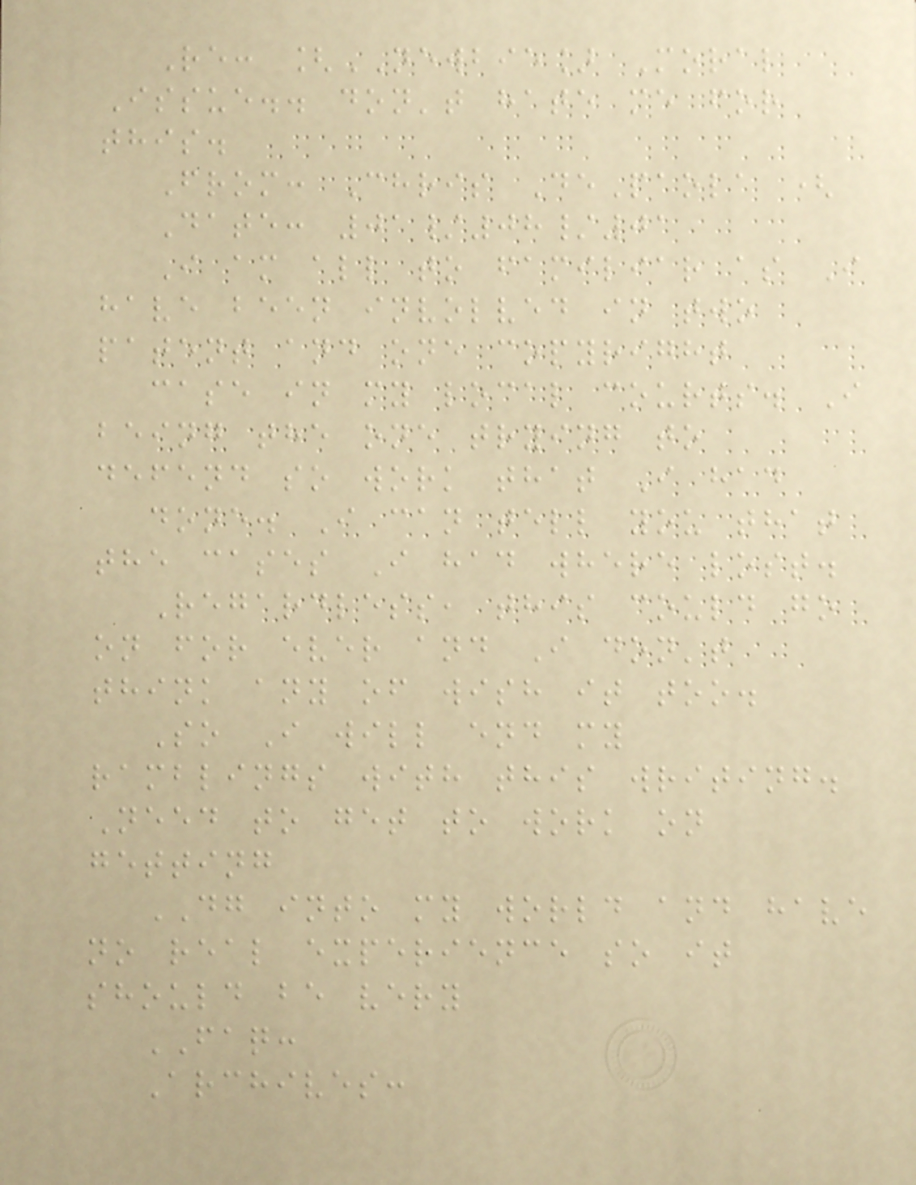Re: [NEWBIE] Moral
Issue.. don't hate me for
this.
From: Chris DePaola (
Date: 01/08/01
I am all to familiar as I
have been involved in two
patent and one copyright
case in my local courts. I
being the one trying to
defend so work that I had
done. I can tell you that
the cases I had where lost.
Regardless, this could go
on for ever and I don't
think any of wish it too.
So I will end my
ramblings with this writing.
Need to get to work on
getting
DG into my world and have
no real experience so it
should be very
FAQ:
Archives:
